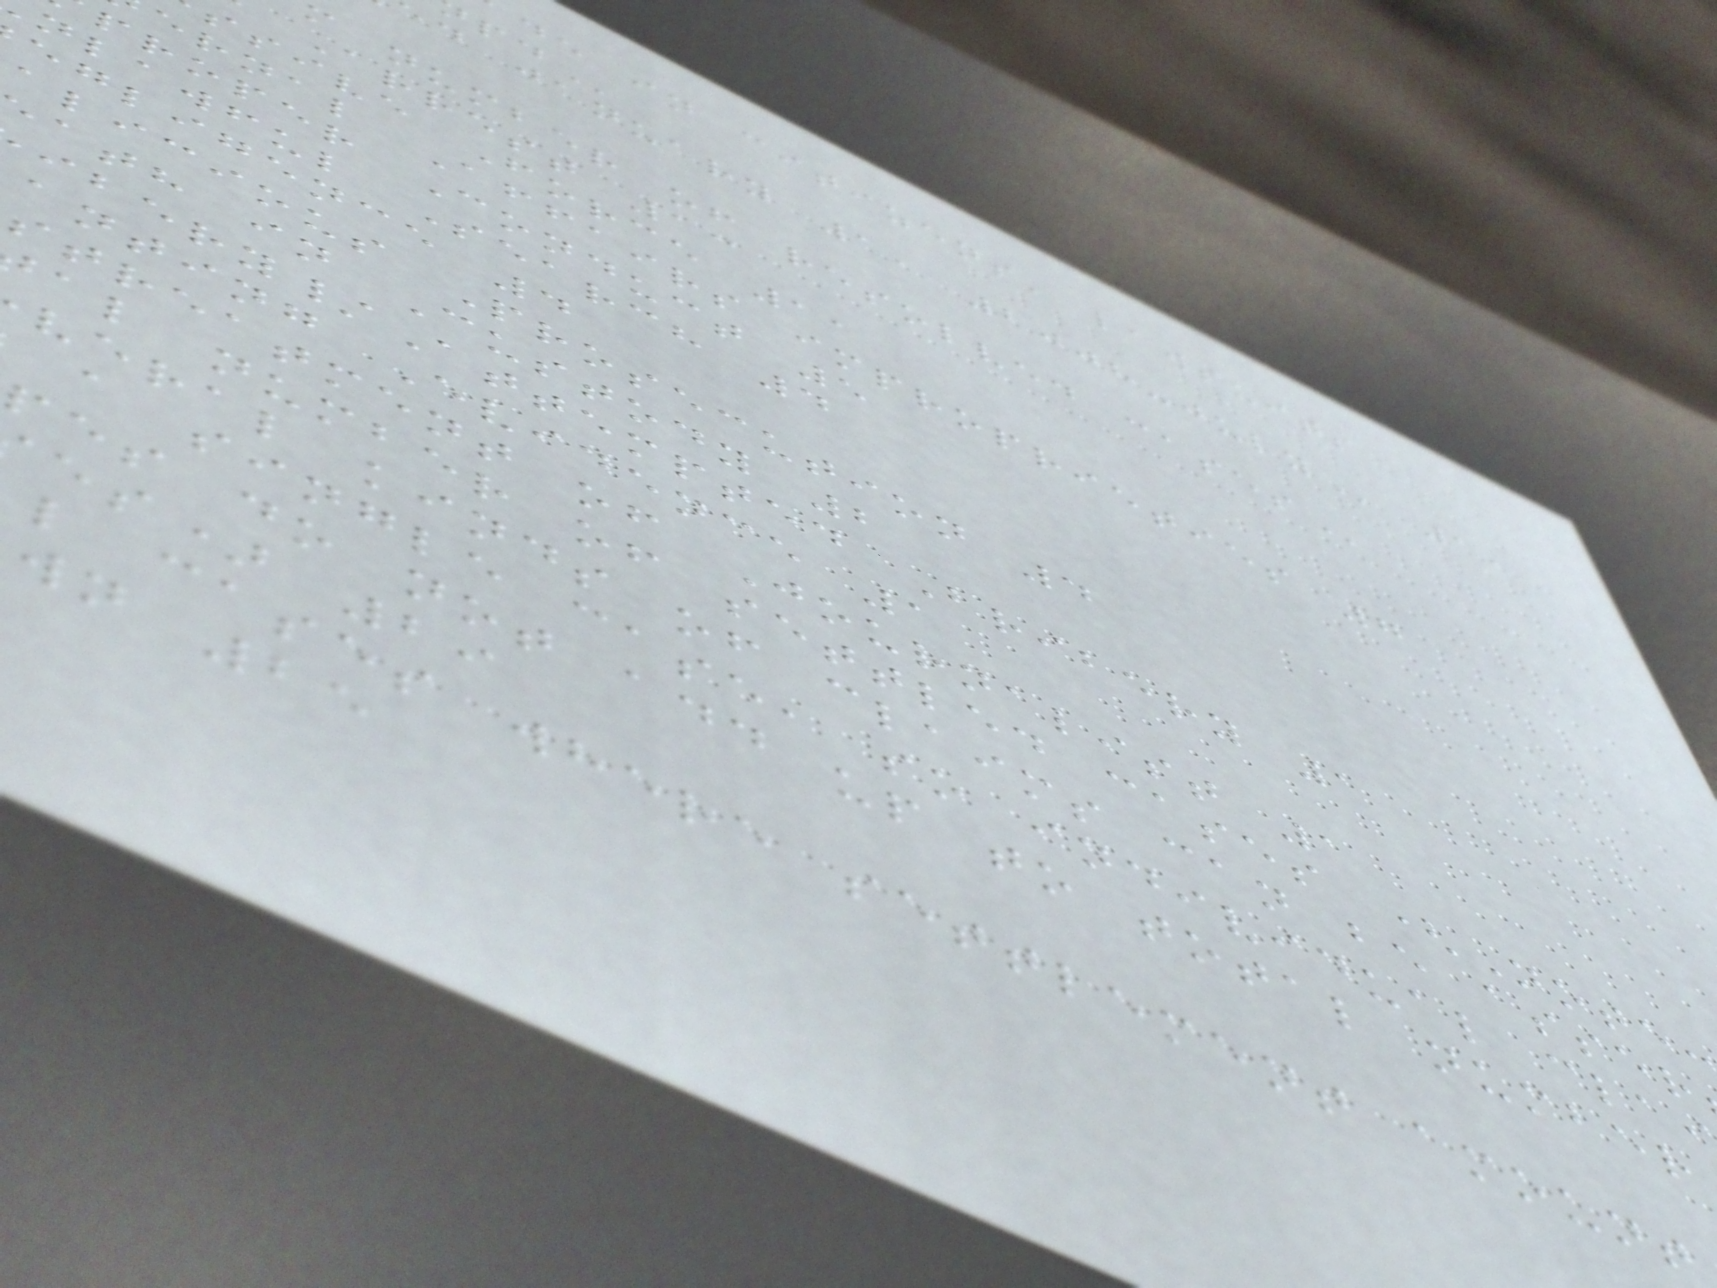de in citizens' lawsuits
d january 1,
m number of resolved
Arrest 13
ssive Force 11
ernal Affairs improprieties 7
proper Conduct 5
nlawful Search 4
egligence 4
alicious Prosecution 4
ath in Custody 2
ibery/Attempted Bribery 1
anting Evidence 1
streatment of Journalist 1
al number of settled cases (Note
veral kinds of claims can be asser
a single case, so individual cla
pes do not add up to total number
es) 29
l cases where settlement amount
wn 25
